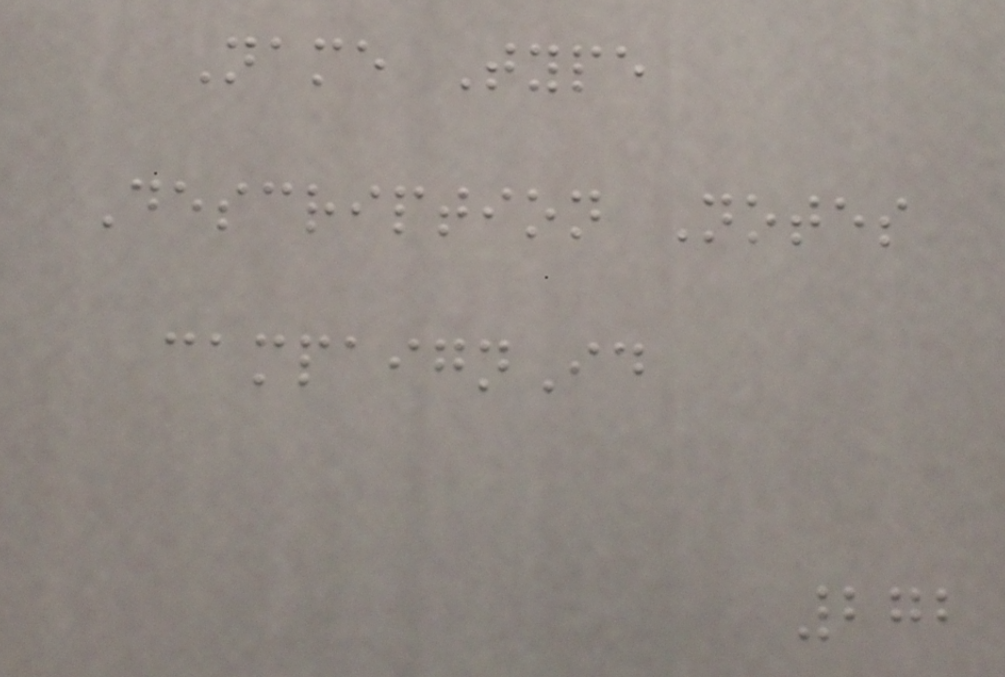Name Type
Description Notes
campaignId
272
